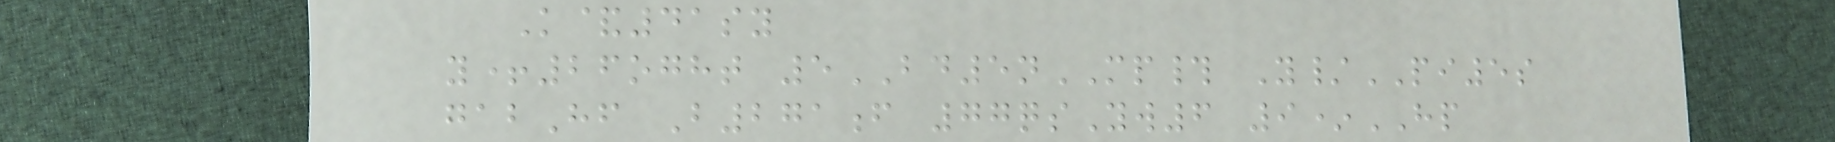K&41sy
y+26oght 5BD5nMP# Y/PI5s
gabHf B271f 77qsYw6 9*HP
